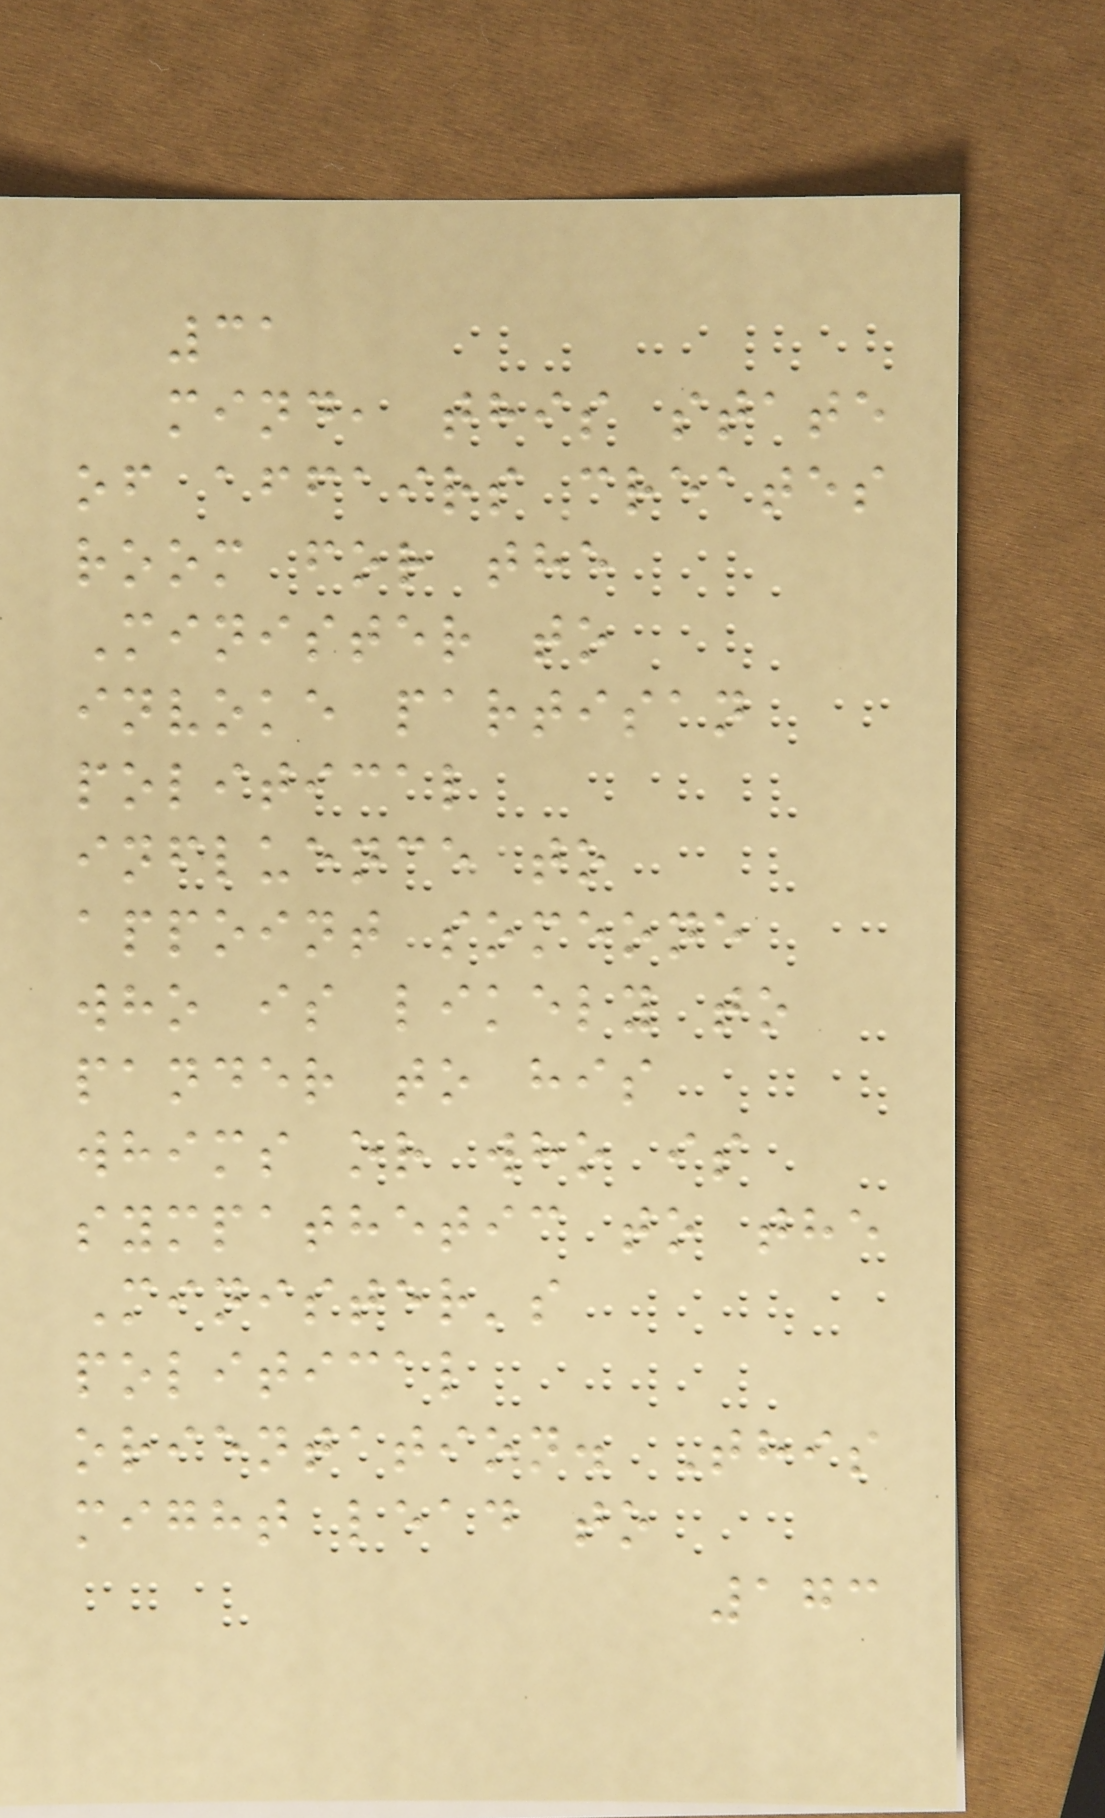31
mind, this state
of affairs creates
room for the
Minister to
invoke partisan
political
influence to
appoint someone
who is likely to
pander to his
whims or who is
sympathetic to the
Minister's
political
orientation. This
might lead to
173
